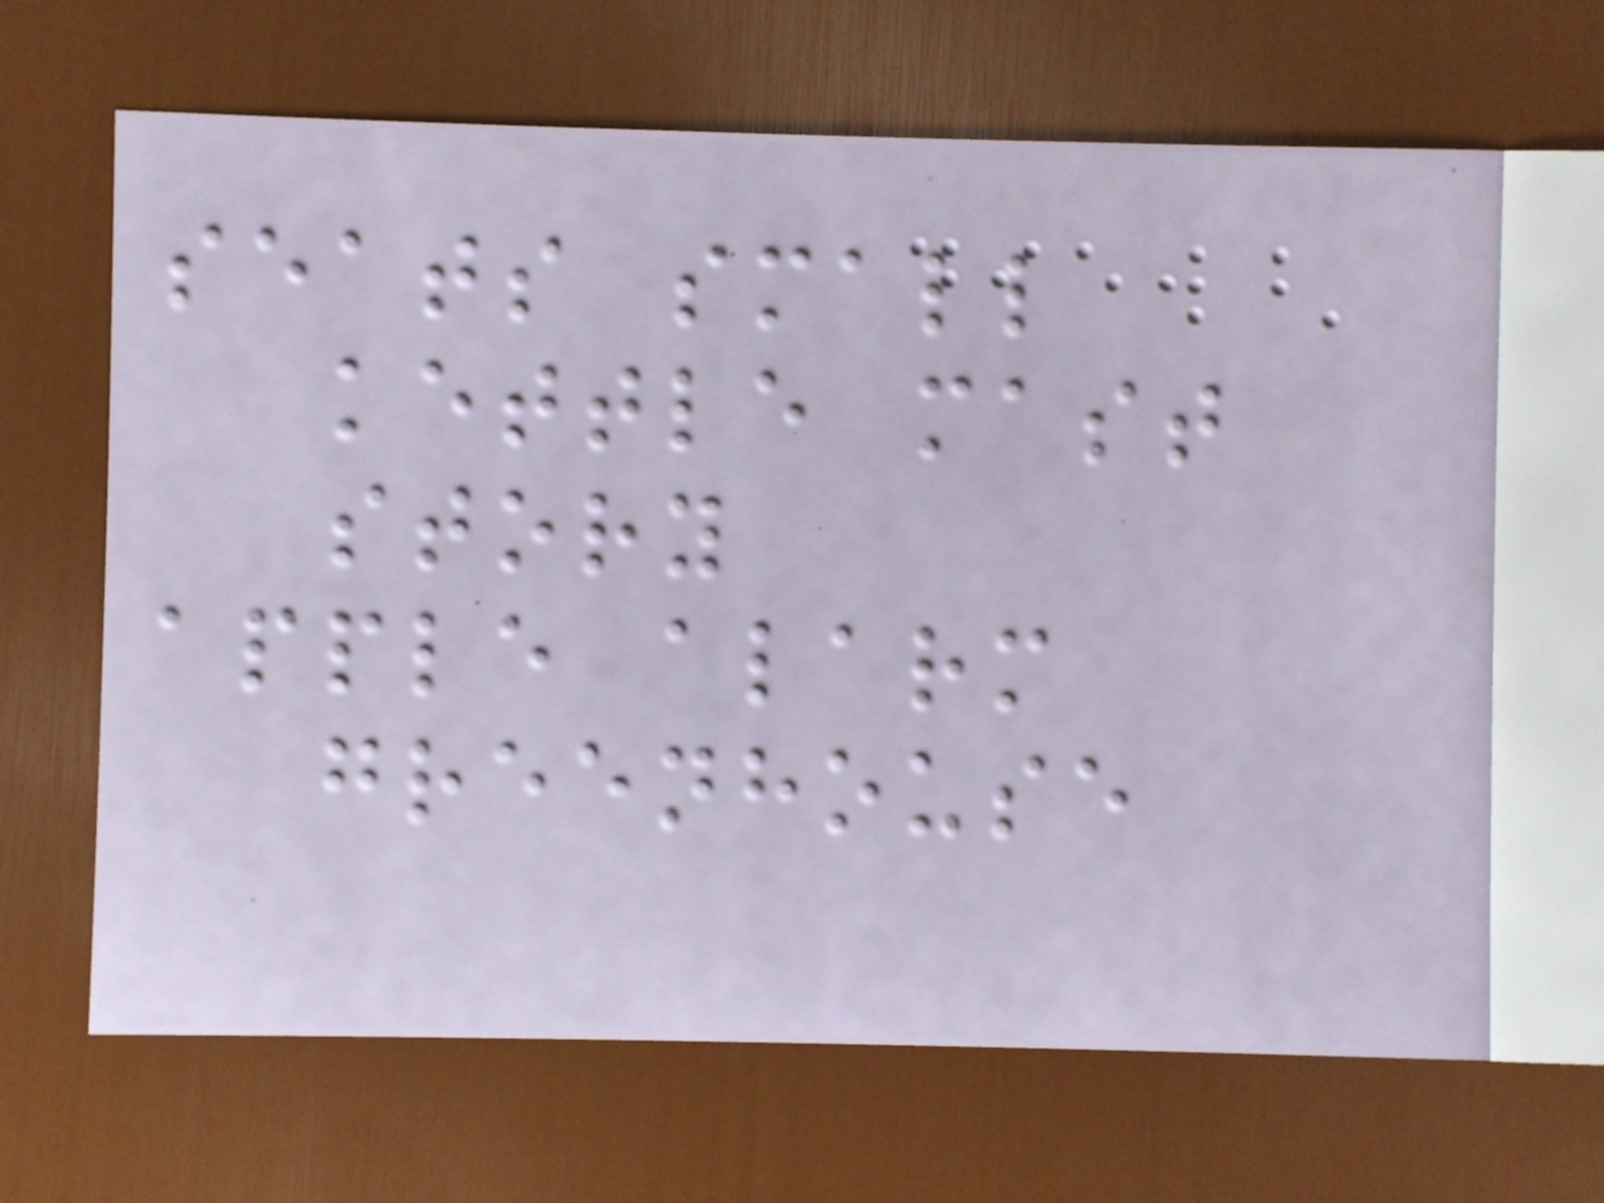seats small
kettle mast
story
apple alarm
greenhouse
